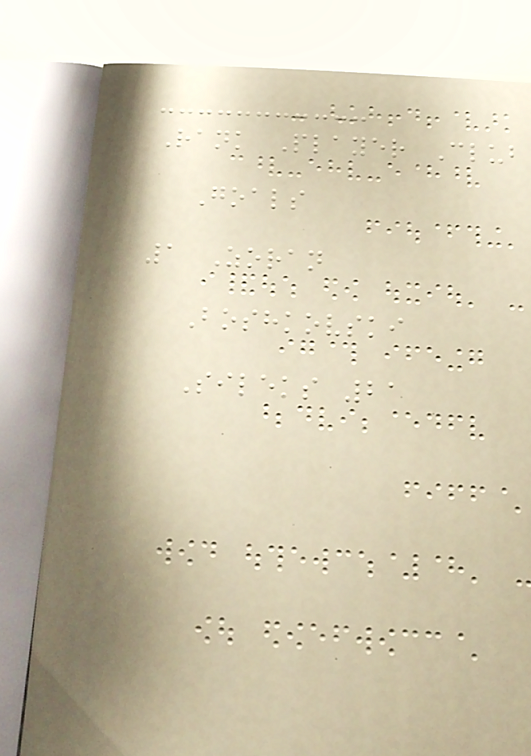Rank Player Club
Goals
1 Zoran
Boshkovski
Sileks 21
